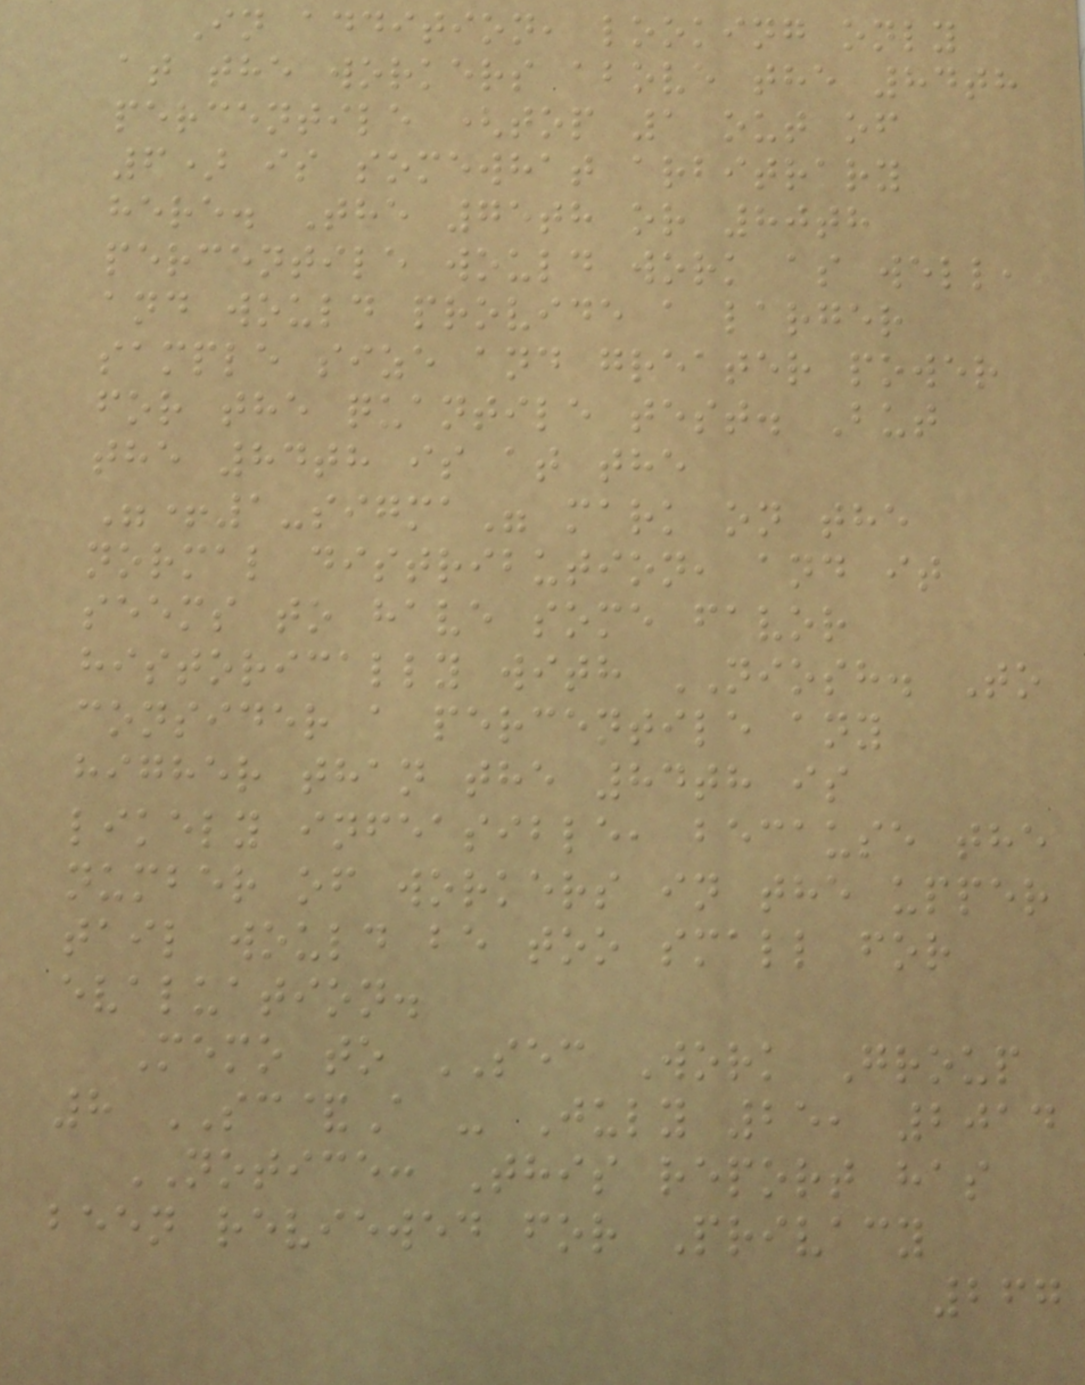In addition, looking only
at the workers above the 84th
percentile (top 1 out of
6) is somewhat arbitrary
here. The 75th or 80th
percentile would work as well,
and would provide a larger
sample size and greater power
for the quantile test. But
the 84th is at the
"+1-sigma" mark on the
normal distribution, and it
seems to have some favor
historically with NIOSH. To
consider a percentile any
higher than the 84th is
likely infeasible, because the
number of workers in the upper
tail would be too small for
evaluation.
Memo to SEC Work Group
8 SC&A - July 25, 2014
NOTICE: This report has
been reviewed for Privacy
267
